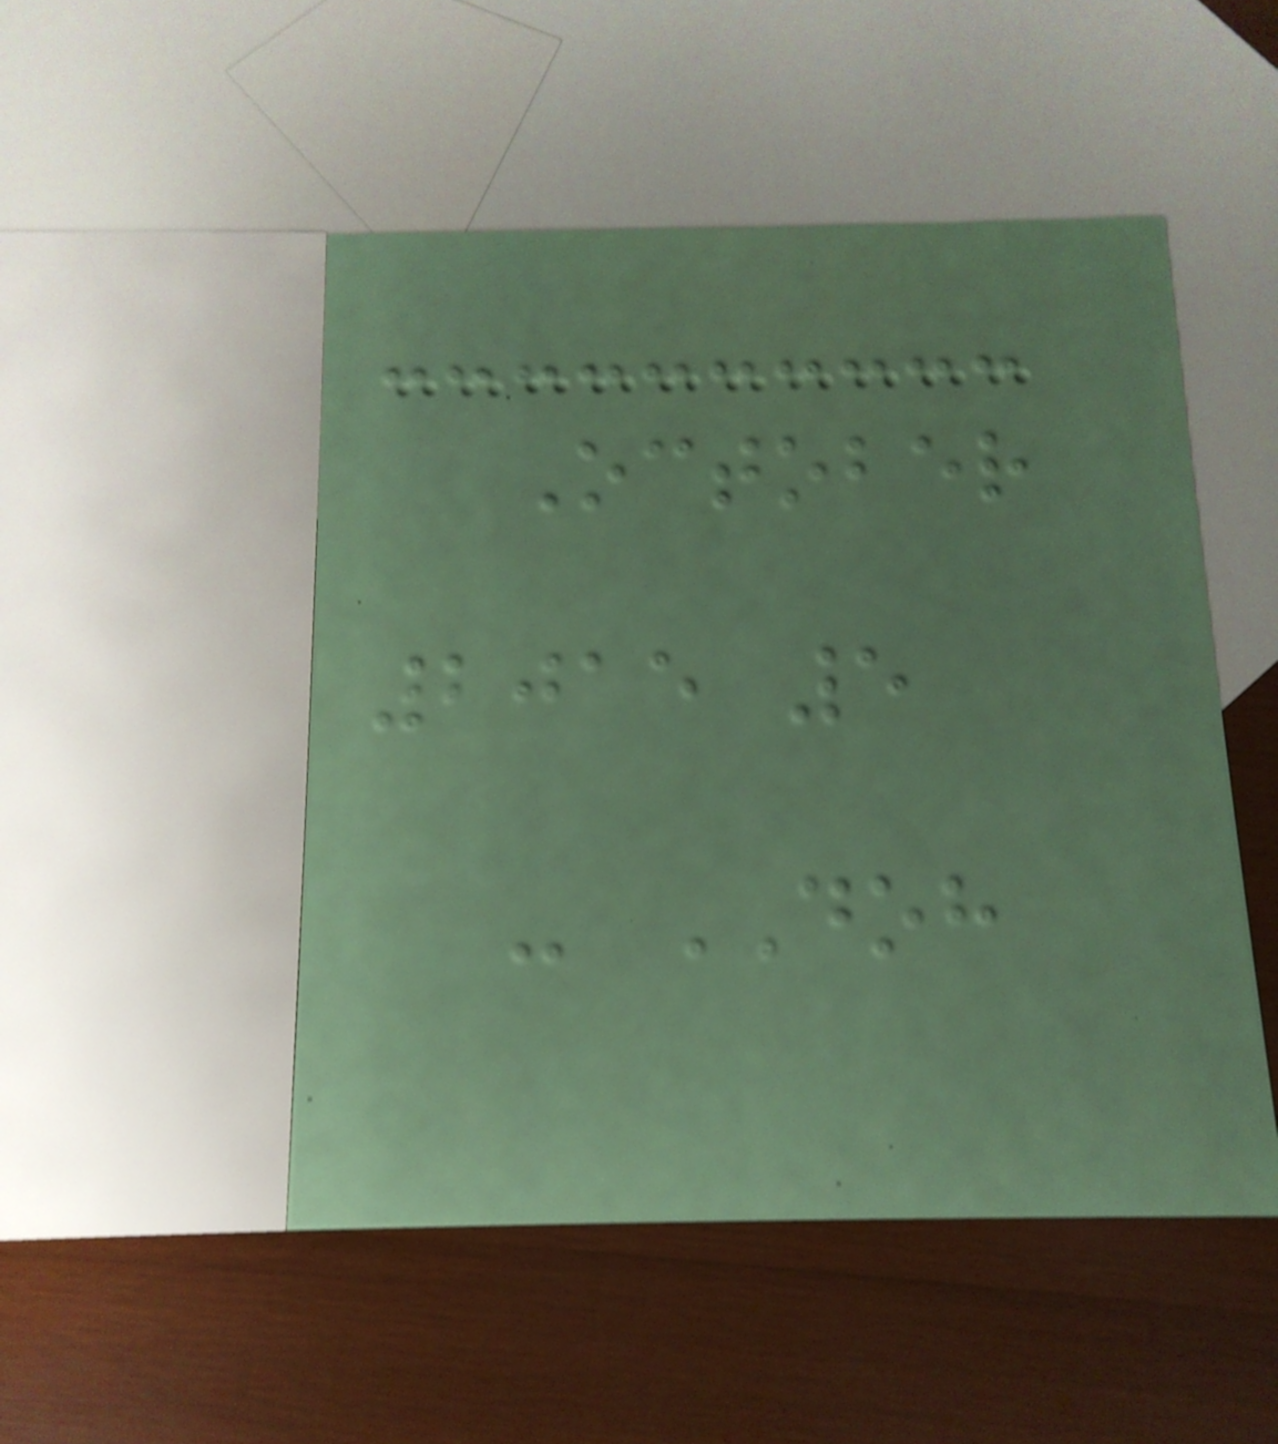October
2015 5
- DOH
